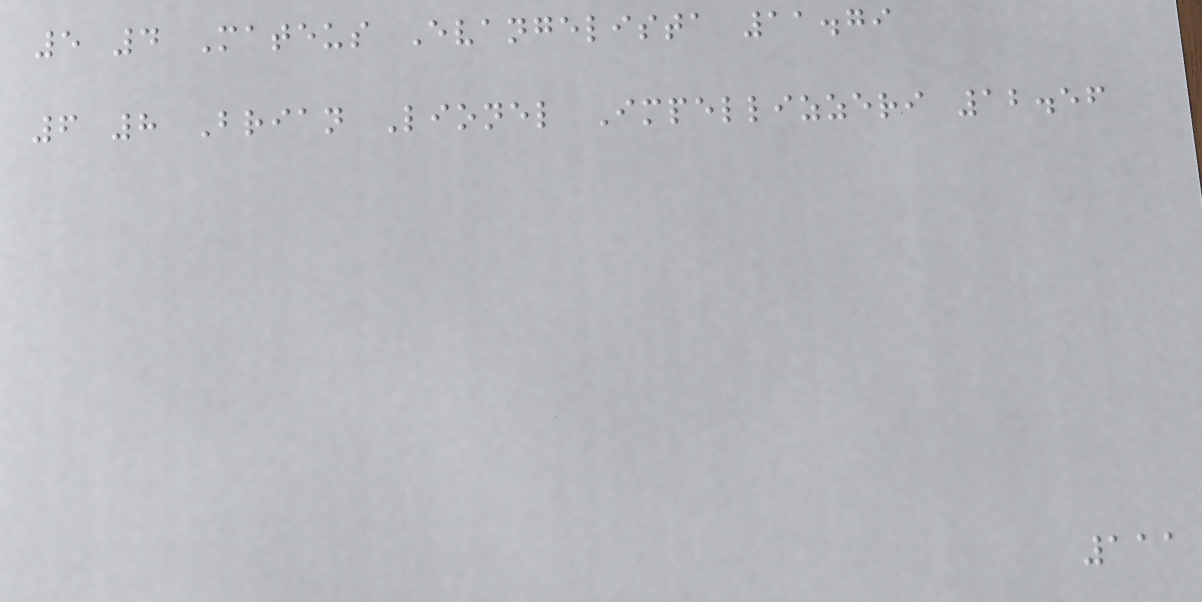5 4 Mateus Evangelista 11.79
6 8 Brian Lionel Impellizzeri 12.56
111
